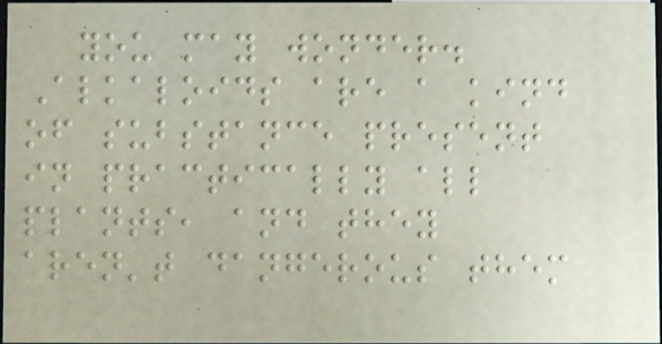you may wonder.
Alkaloids are a kind
of substance present
in practically all
plants, and they
aren't dangerous them
